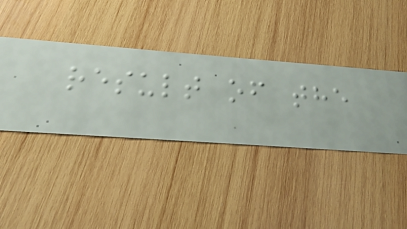result of the
